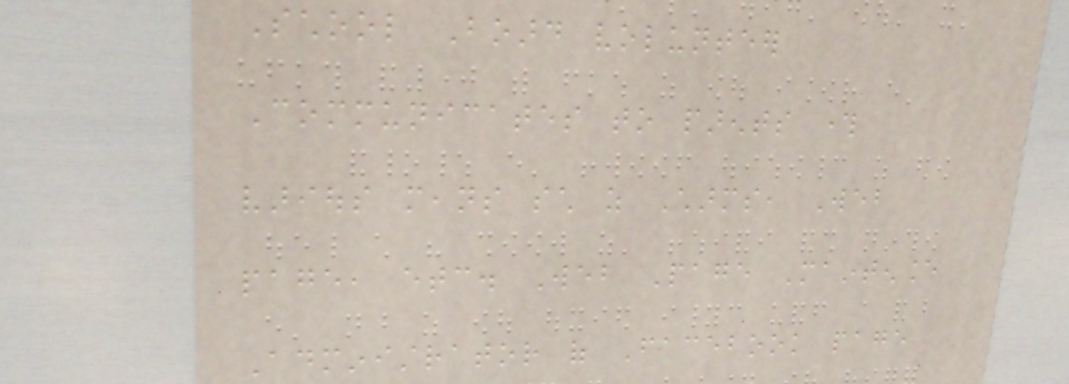School Board volunteer
Communicates to parents through
various means such as Charms, Web
page, etc. Web Page Maintenance
Administrator of Facebook page
